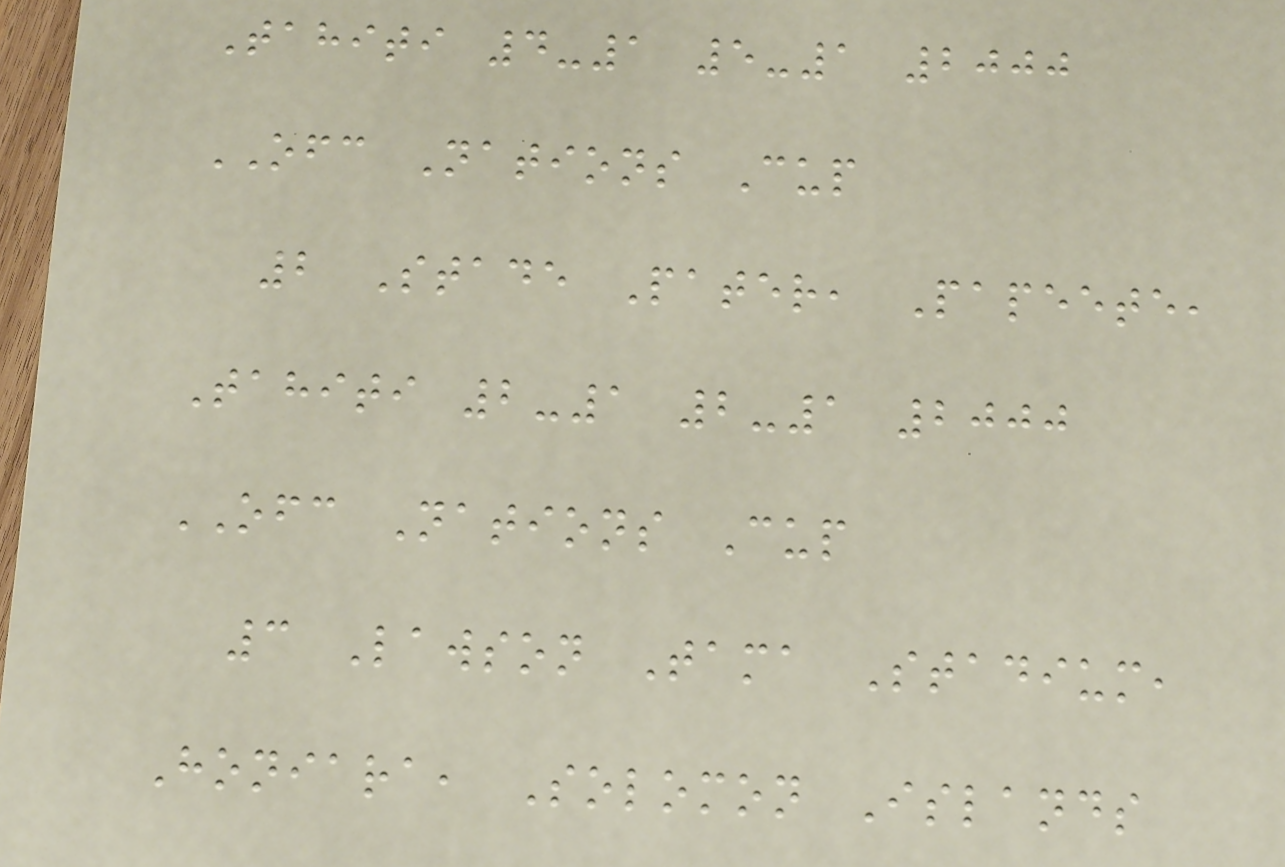Tahiti 4-1 5-1 2000
OFC Nations Cup
2 Stade Pater, Papeete,
Tahiti 2-1 2-1 2000
OFC Nations Cup
3 Lawson Tama Stadium,
Honiara, Solomon Islands
